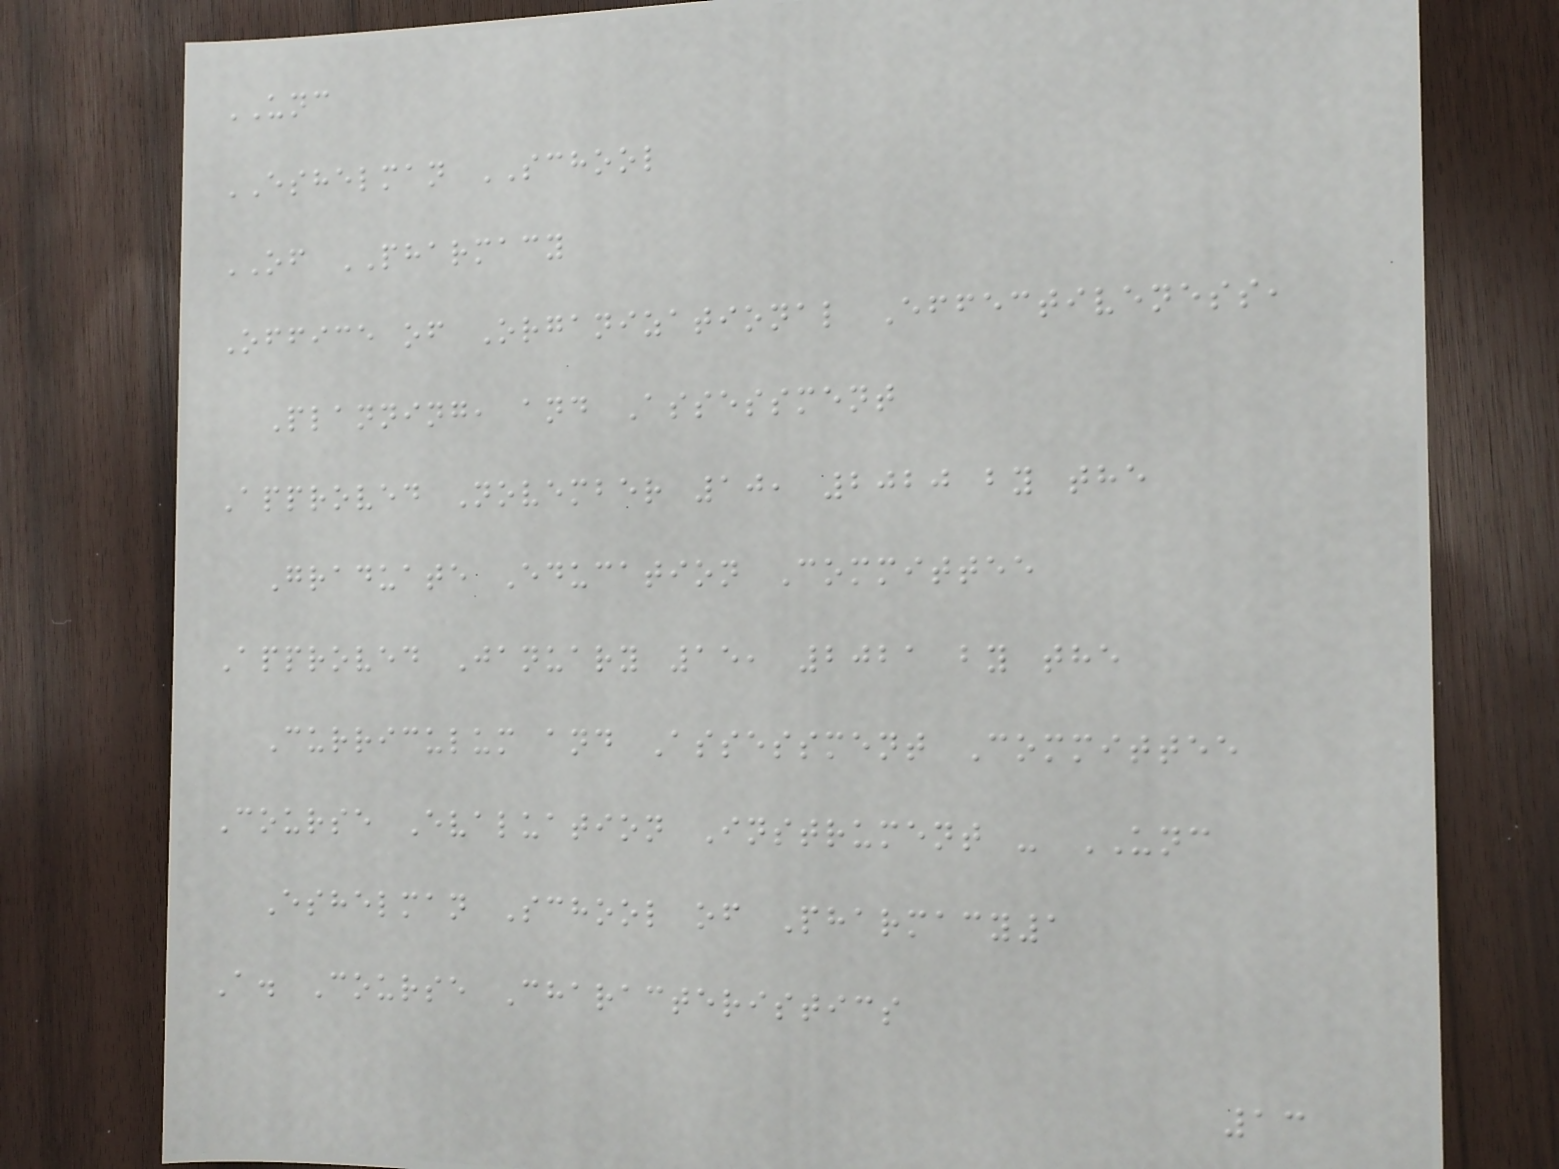UNC
ESHELMAN SCHOOL
OF PHARMACY
Office of Organizational Effectiveness,
Planning, and Assessment
Approved November 10, 2020 by the
Graduate Education Committee
Approved January 15, 2021 by the
Curriculum and Assessment Committee
Course Evaluation Instrument - UNC
Eshelman School of Pharmacy1
A. Course Characteristics
13
